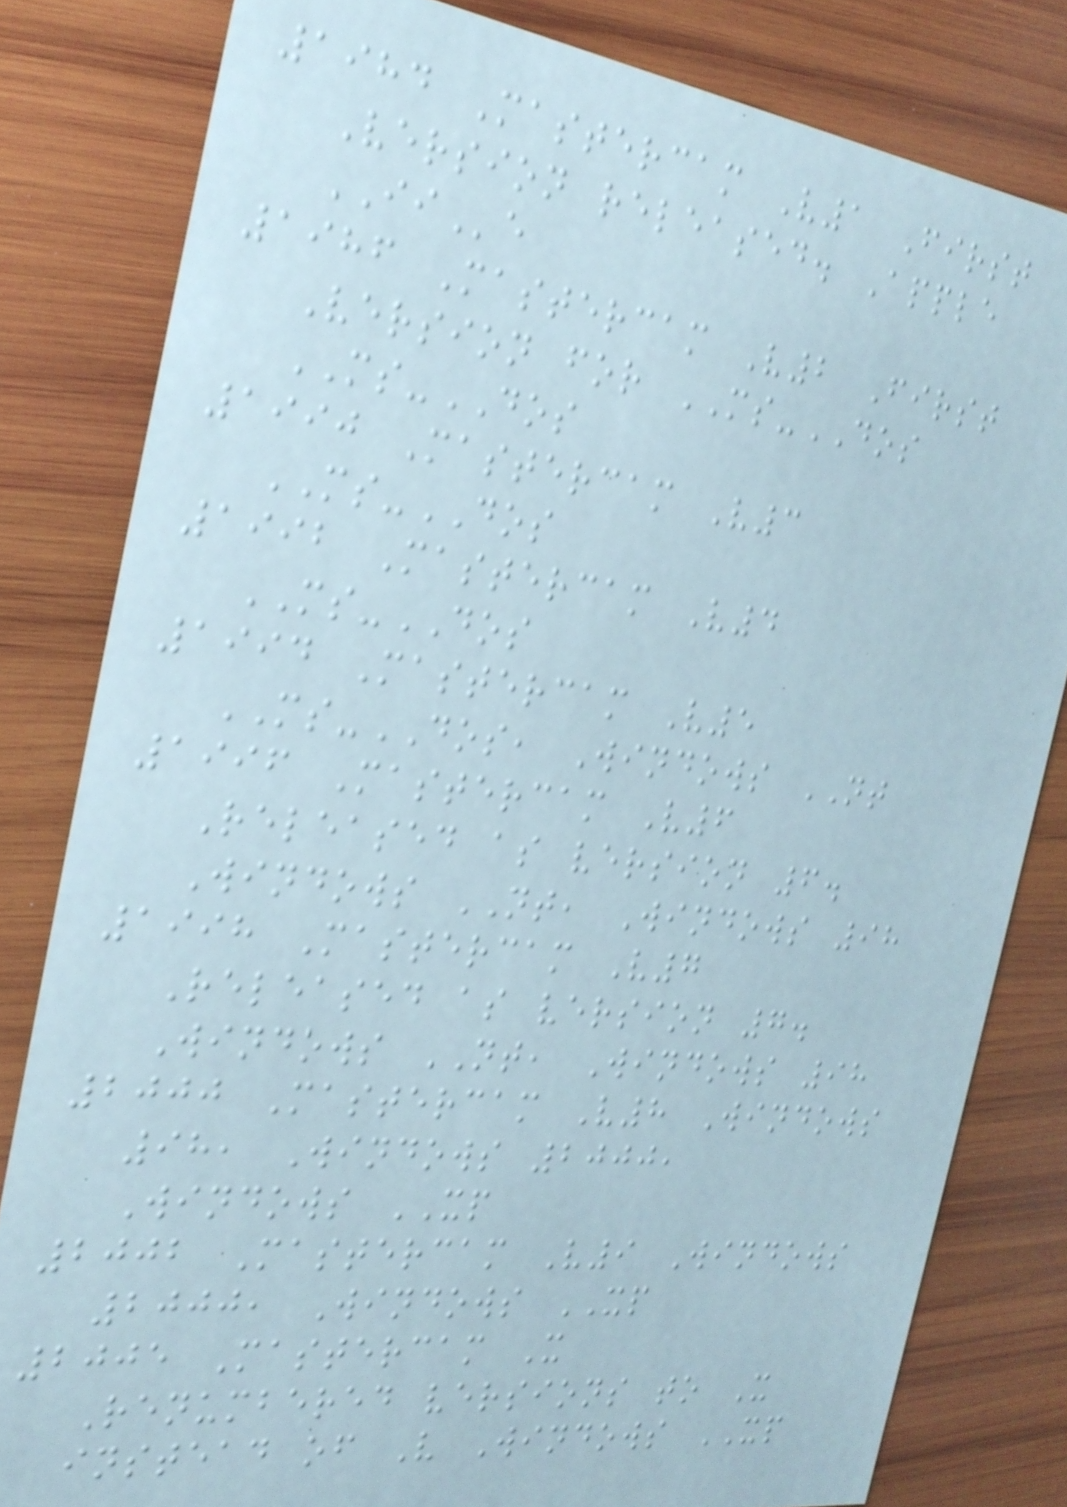1984 Mastercam V1 First
Version released. Apple
IIe
1986 Mastercam V2 First
Version for MS-DOS
MS-DOS
1990 Mastercam V3
MS-DOS
1992 Mastercam V4
MS-DOS
1994 Mastercam V5
MS-DOS, Windows NT
1996 Mastercam V6
Released as version 6.
Windows NT, Windows 98
1998 Mastercam V7
Released as version 7.
Windows NT, Windows 98
2000 Mastercam V8 Windows
98, Windows 2000,
Windows XP
2002 Mastercam V9 Windows
2000, Windows XP
2005 Mastercam X
Renumbered versions to X
instead of V Windows XP
